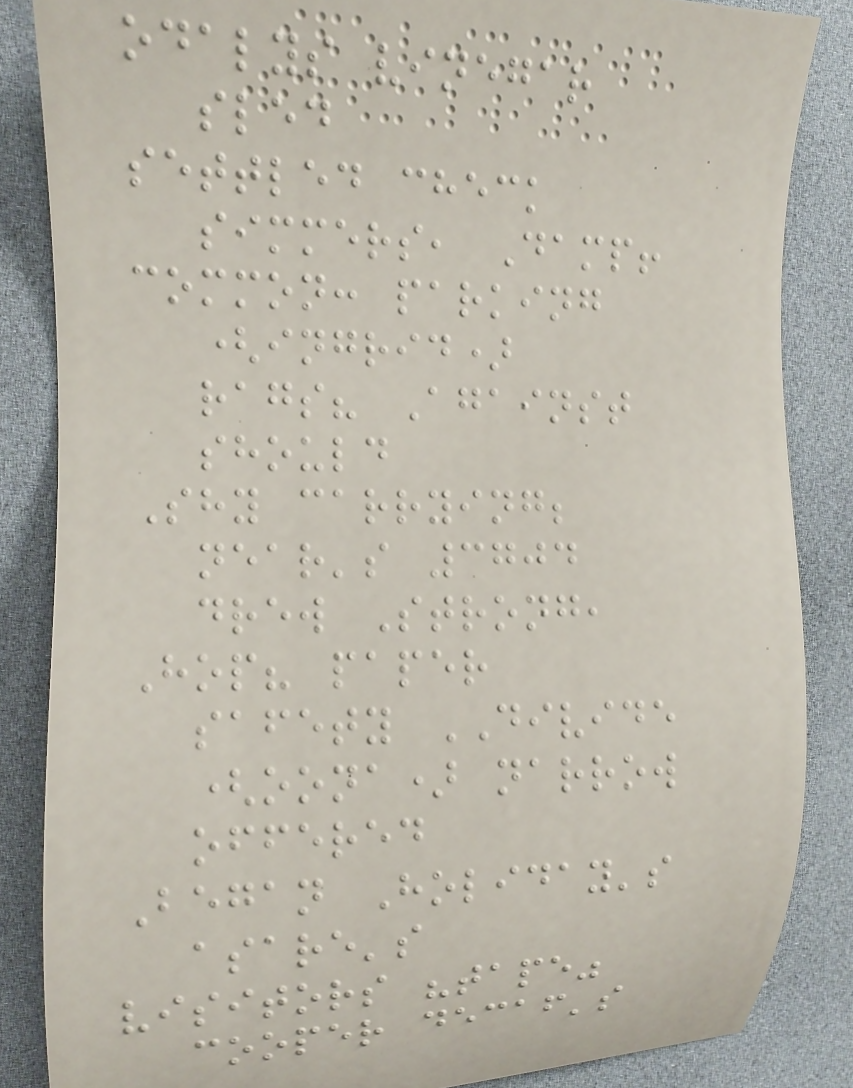odalys vinegar
sled
settled check
simmers, Damp!
common: parking
(ingrid)
rags? Against
should
Shy carrying;
near's 3704
drew Strong,
Hop? paper
safety DIVIDE
(oona) narrow
offered
Began Holiday's
asare's
visitors "tape"
cooper decaf's
